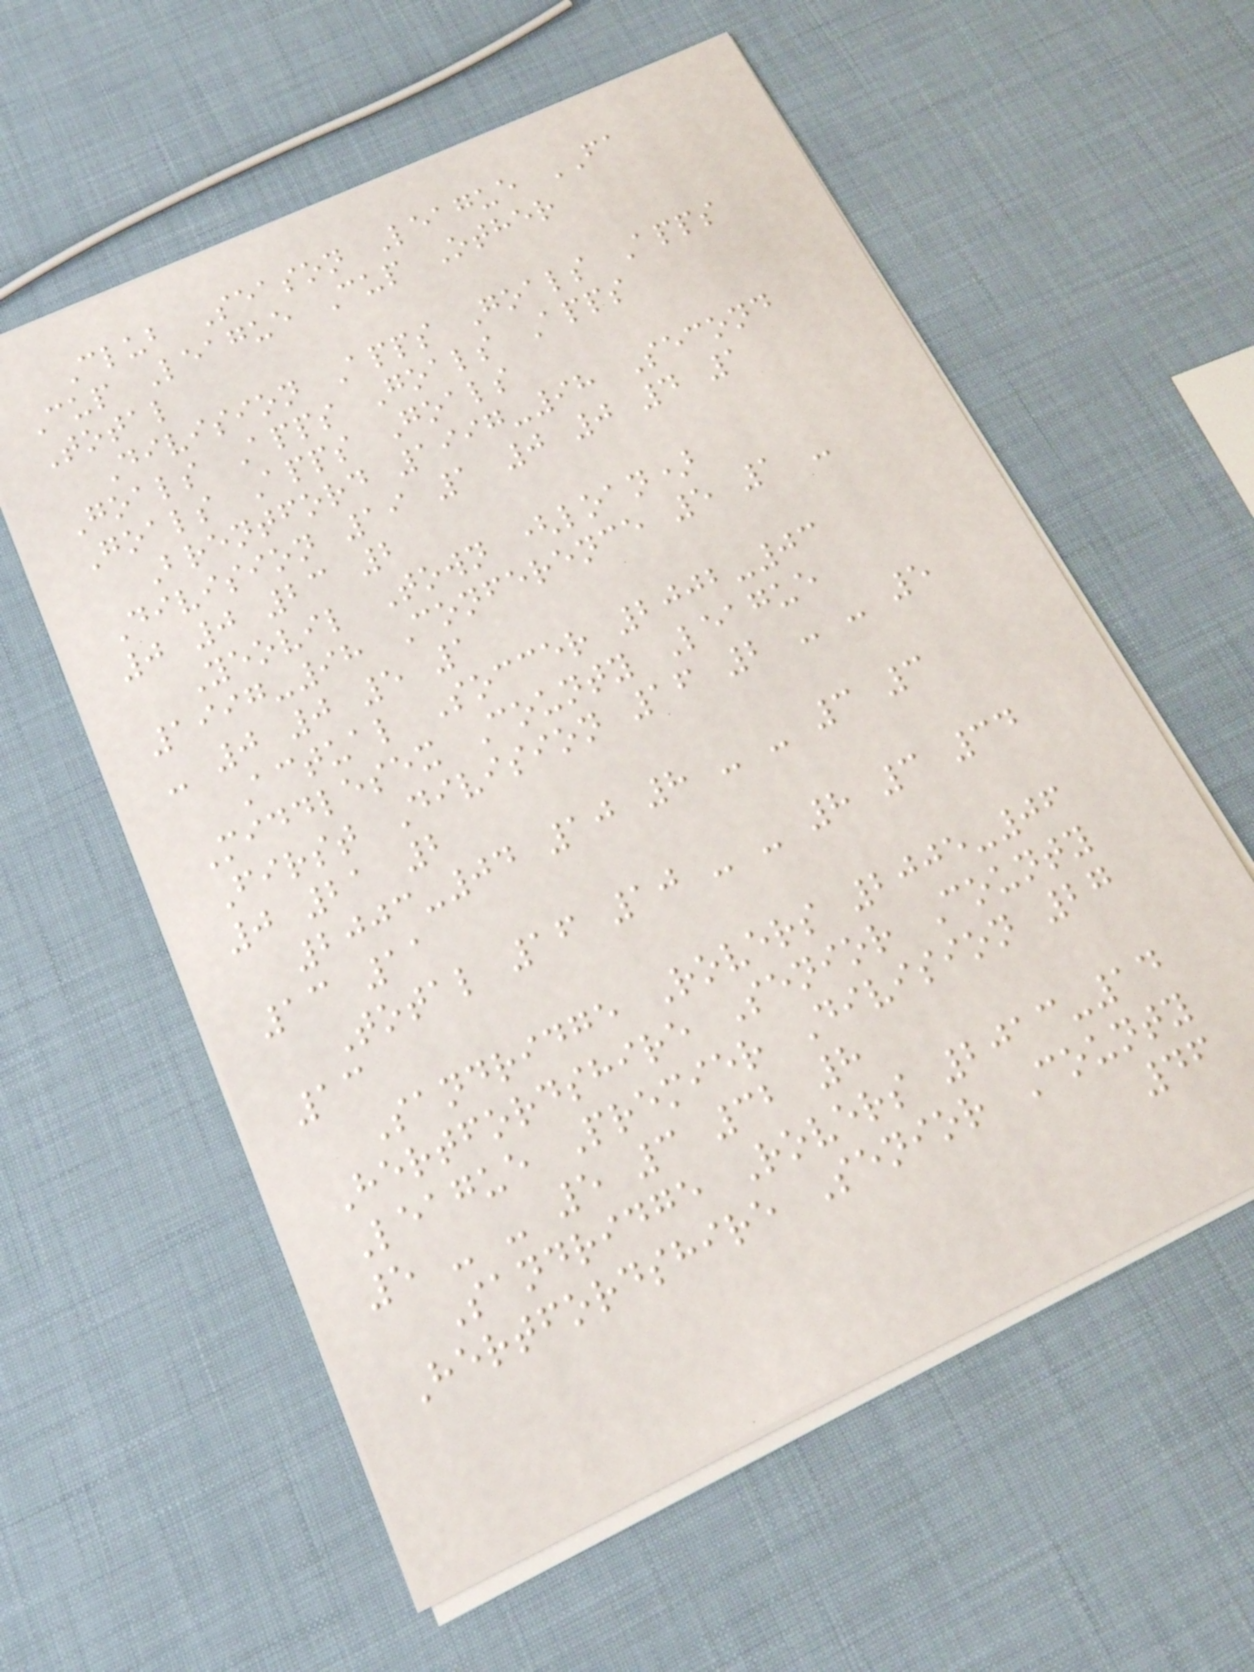Club Season League FA
Cup League Cup Other
Total
Division Apps Goals Apps
Goals Apps Goals Apps
Goals Apps Goals
Brentford 1997-98 Second
Division 19 1 0 0 4 1
0 0 23 2
Yeovil Town (loan)
1997-98 Conference 5 1 -
- 0 0 5 1
Actual Soccer 2002-03
Middlesex County League
First Division 16 2 - - 5
0 21 2
2003-04 10 8 - - 3 3
13 11
Total 16 10 - - 8 3 34
13
Sandridge Rovers 2005-06
Hertfordshire Senior County
League Premier Division 27
5 - - 5 3 32 8
Sandridge Rovers 2013-14
Hertfordshire Senior County
46
